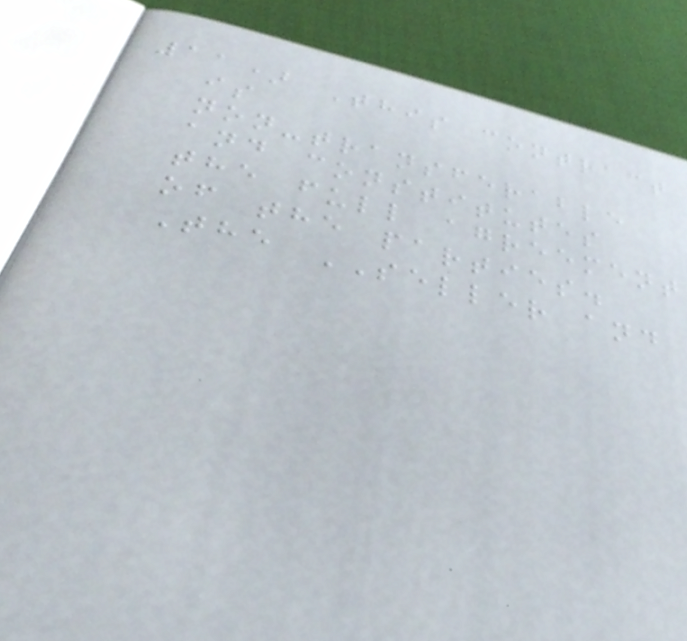11) This contract
is
non-transferable
and constitutes
the full agreement
of the parties.
The SELLER and
